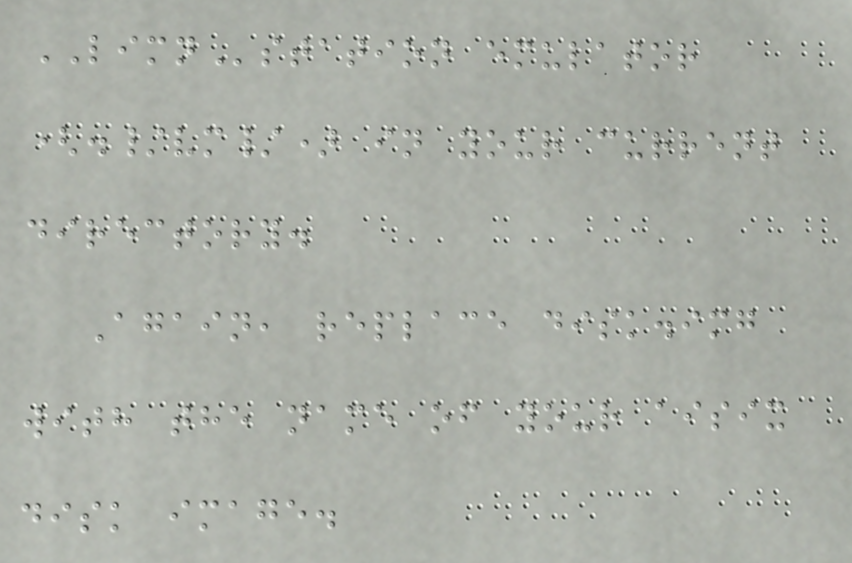LIMNstation emulator
(./vm/) in your current
directory.
Again, replace disk.img
with the name of your aisix
disk image.
